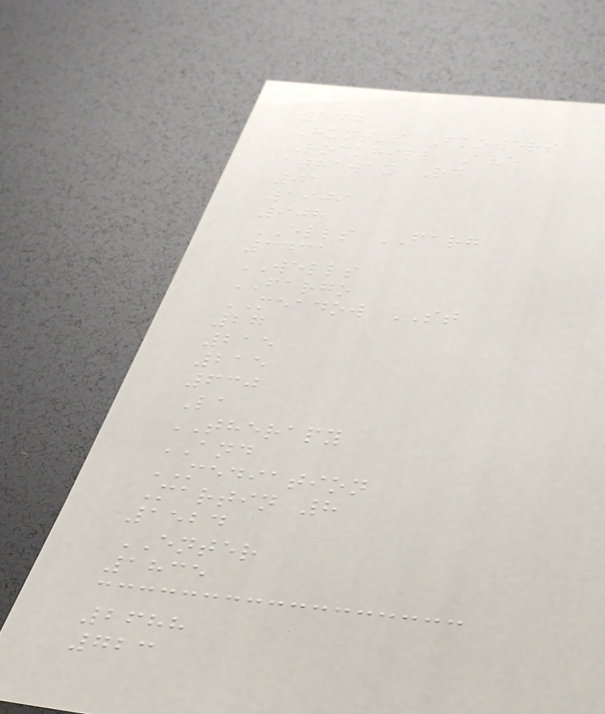147
Hunt's Flowers
Rockhill Ave
athaway Rd
01
1909
908
ELLS FARG
3431
WELLS
FARGO
MEADOW ST
27
215
215
630
La
THERAPY
AND
MEDIATION
Martin 8
1524
ENTER
1835
2688
723
